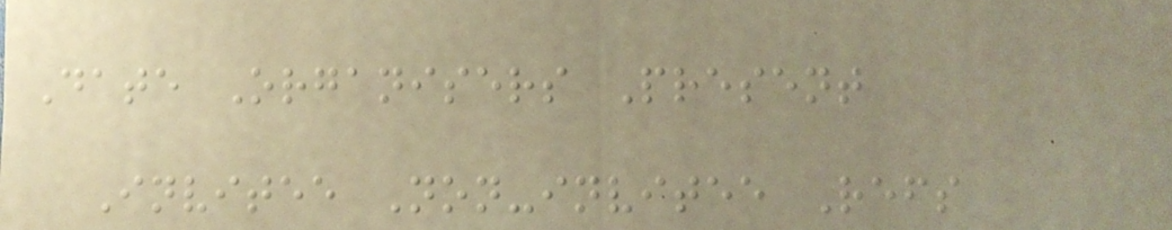Date Organisers Present
Invitee Non-invitee Refs
